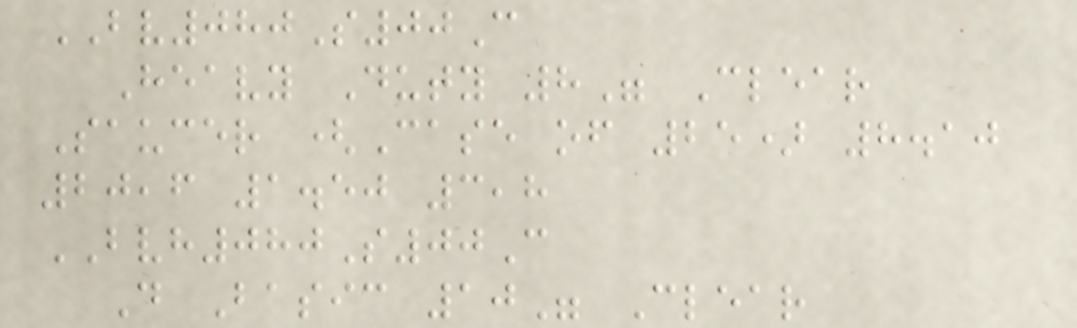BV080S00C
Heavy Duty 8" Clear
Saucer (Case of 25) 8.10
20,6 1.50 3,8
BVH080S00C
D Basic 10" Clear
